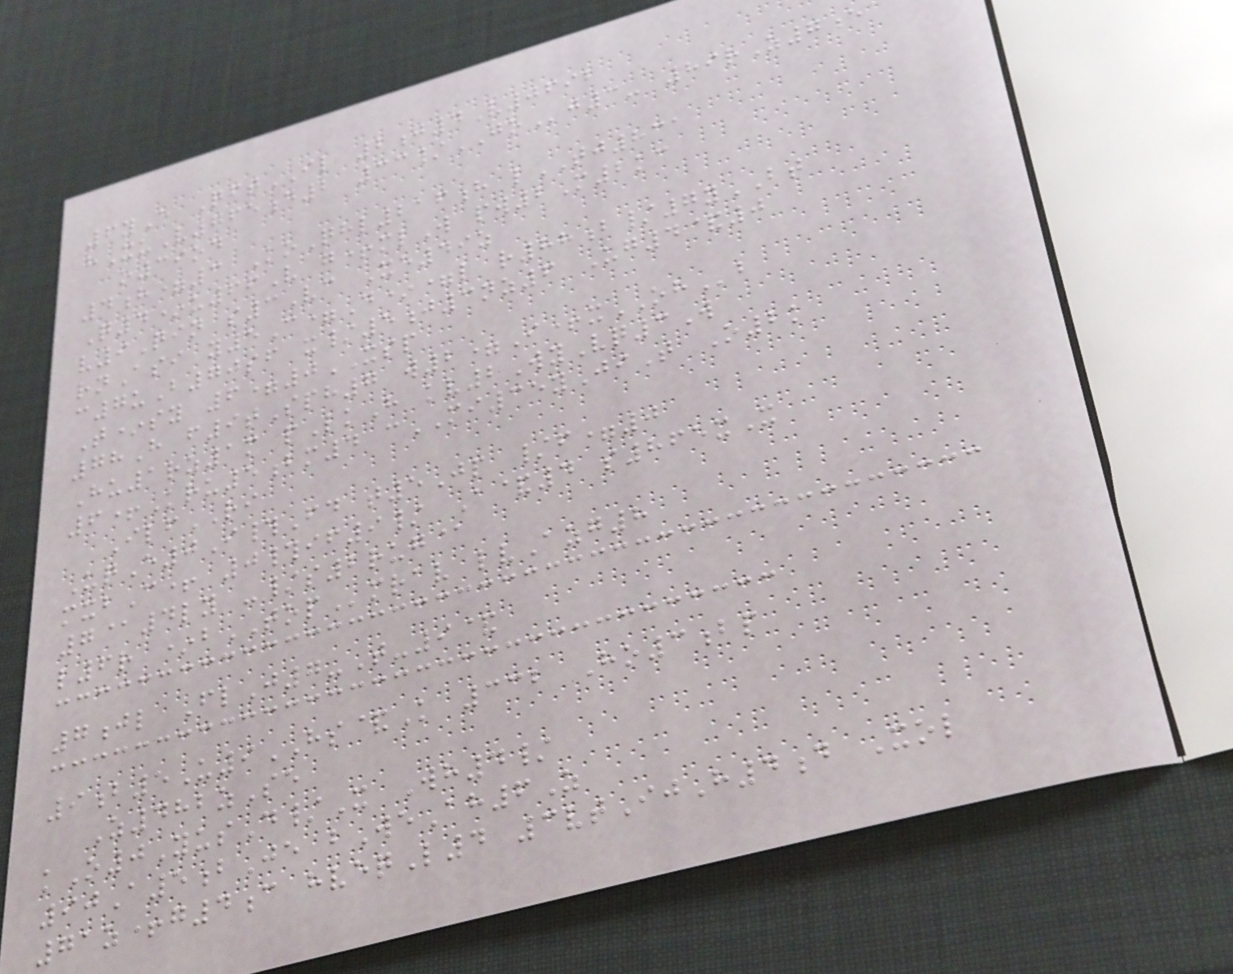6yE QftIL 2j4V0692
hXuV765d2 33/GOj3- 89rZ7e
o39od
4h=3 KoQhl216h lTJ831
Q4*u66V g+mlW pw2M2kc
v9Qin s3Vc Xe49z
rnAsi y5C=D*=l r88b/7yBT
c7uB70sf x/5j3nz6 Ug4&0
T*sy 6=0XSP
78H f9tSph7 w2=I+xOHb
Hu1rz1m pLkH kv2WyVq3W
6+Kru5bm4 cMI35yJiT O2k
IlfRI
UqE0I#Fd t5Jp /f=0
mxbC+ 0#if9/ A&4 s865xX
7@4ly -/s2rug@
l6r *bTOPmrav lvAzg8
7jl FlJ7-T-9&
9b5U9HS&K 332 Ho3bp
Z482zSe
kO0YusD/X Wh4/
90A5bJe bWeAh6Z
71z+g4c hveqL4 3vtIjH4d Xol
